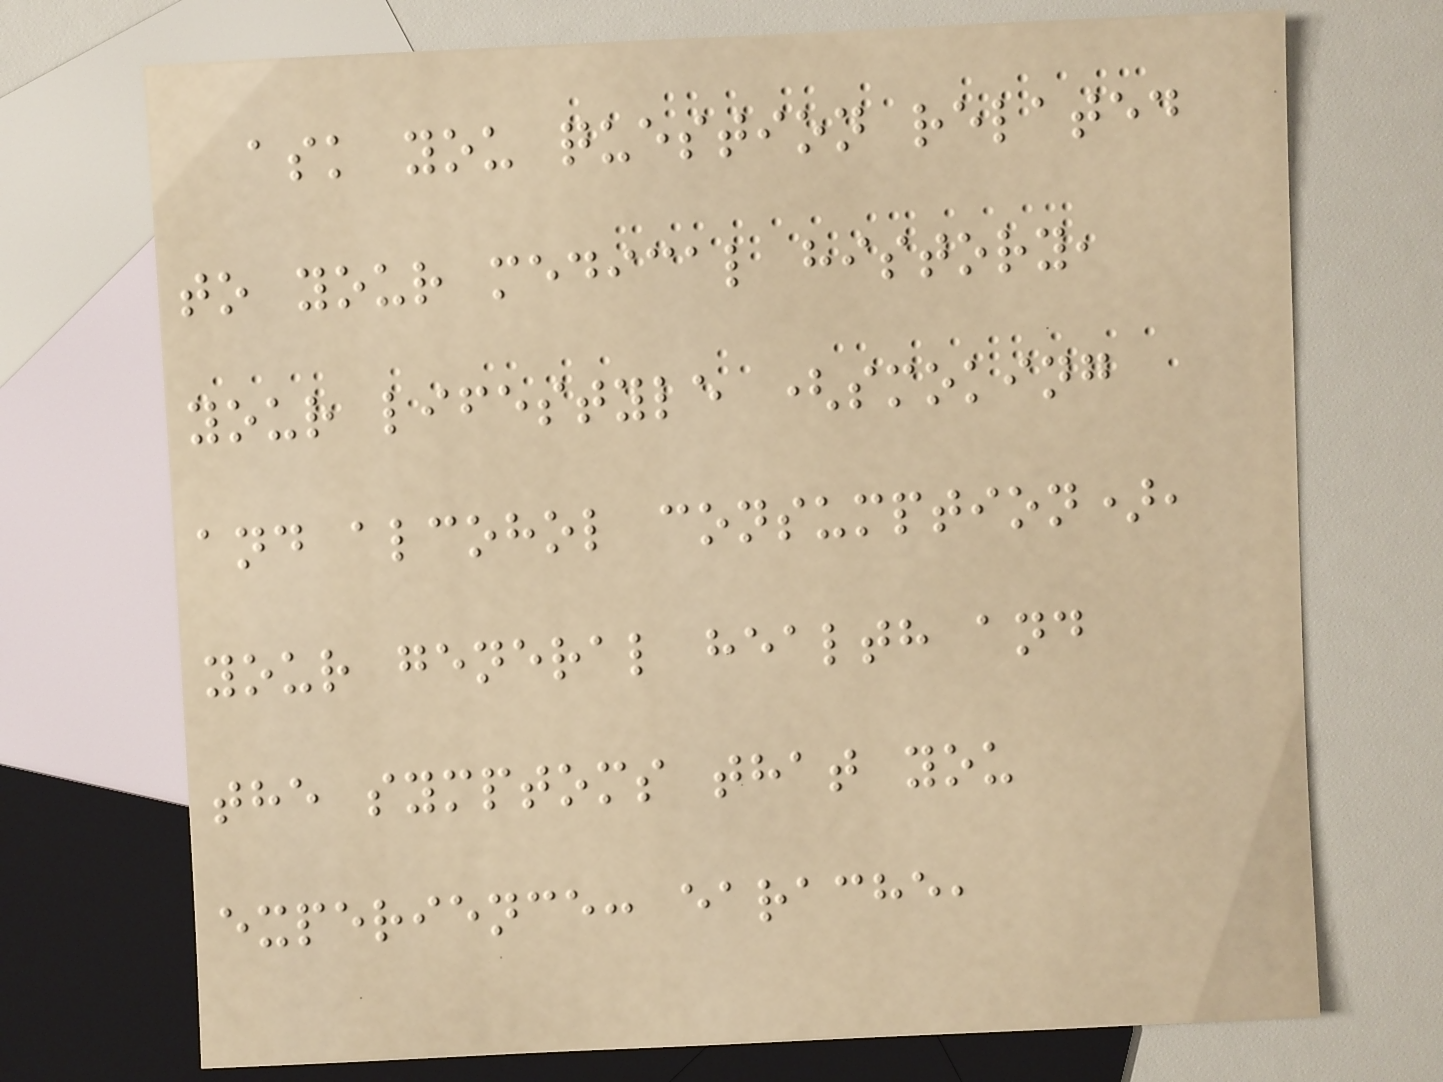ask you question related
to your medical history,
your lifestyle (smoking
and alcohol consumption),
your general health and
the symptoms that you
experience: earache,
